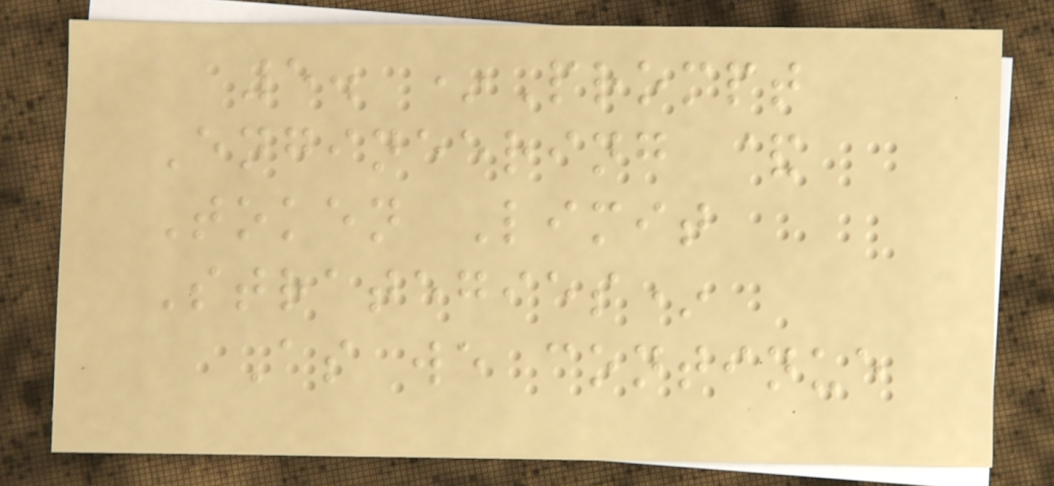5. *Prompt
Engineering &
Token Limit
Strategies*
As we continue
